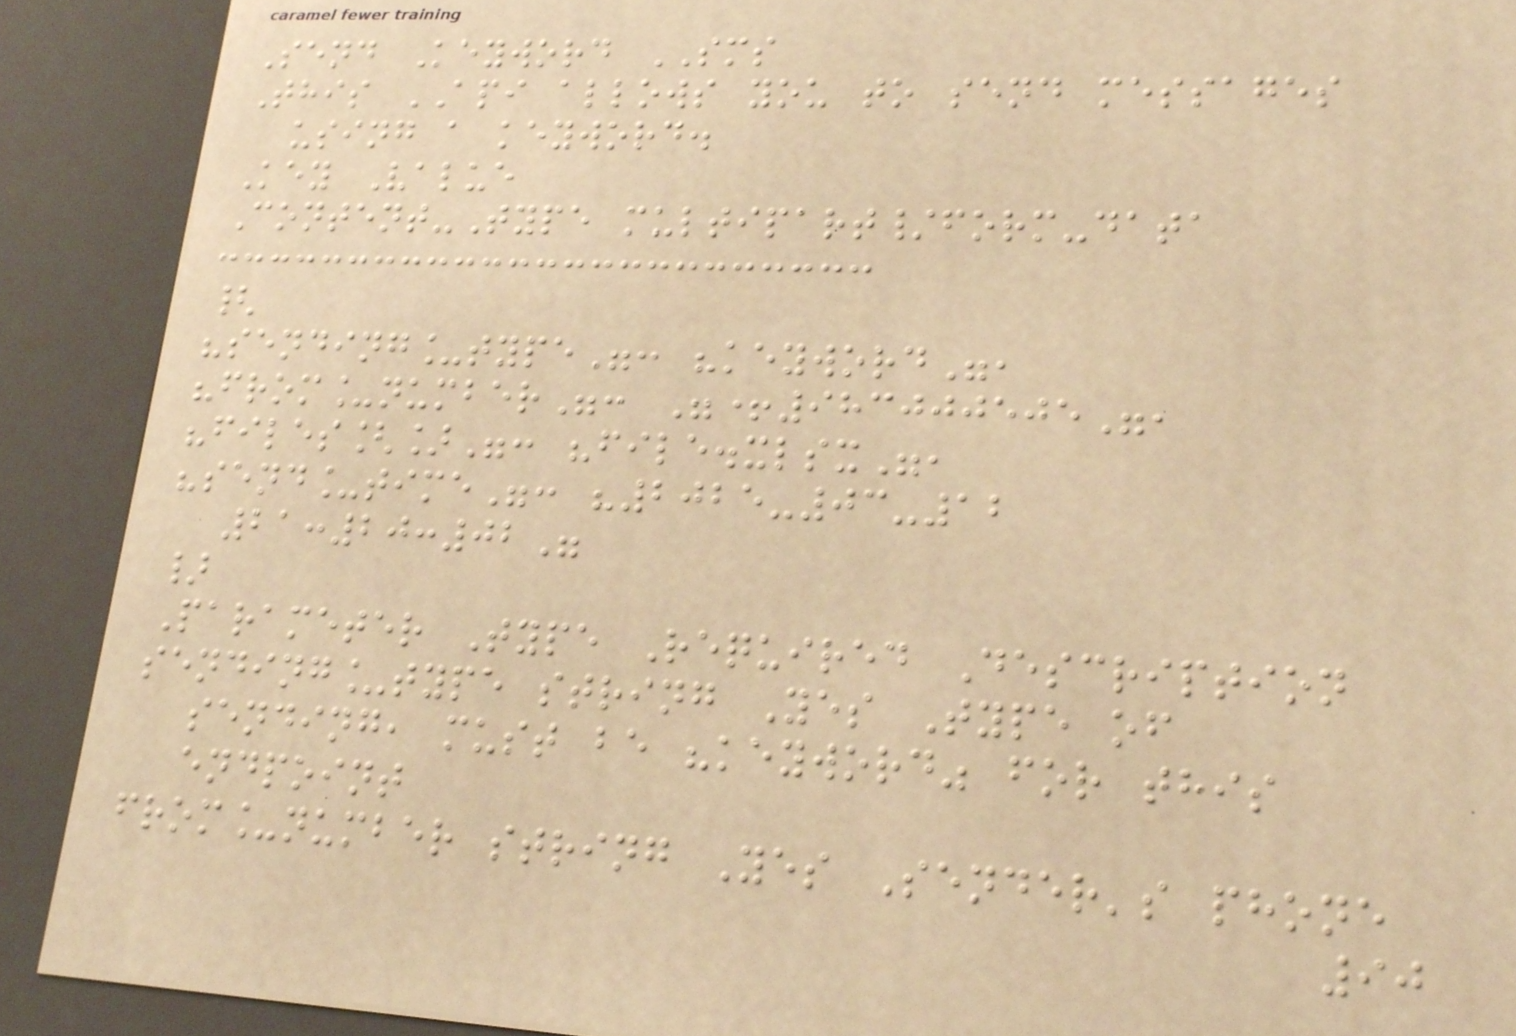Send Keyword SMS
This API allows you to send messages
using a keyword.
Key Value
Content-Type multipart/form-data
{
"sending_type": "keyword",
"from_number": "+983000505",
"files[]": "file.xlsx",
"send_time": "2025-03-12
21:20:02"
}
Parameter Type Required Description
sending_type string Yes Type of
sending, must be "keyword" for this
endpoint
from_number string Yes Sender's phone
90
